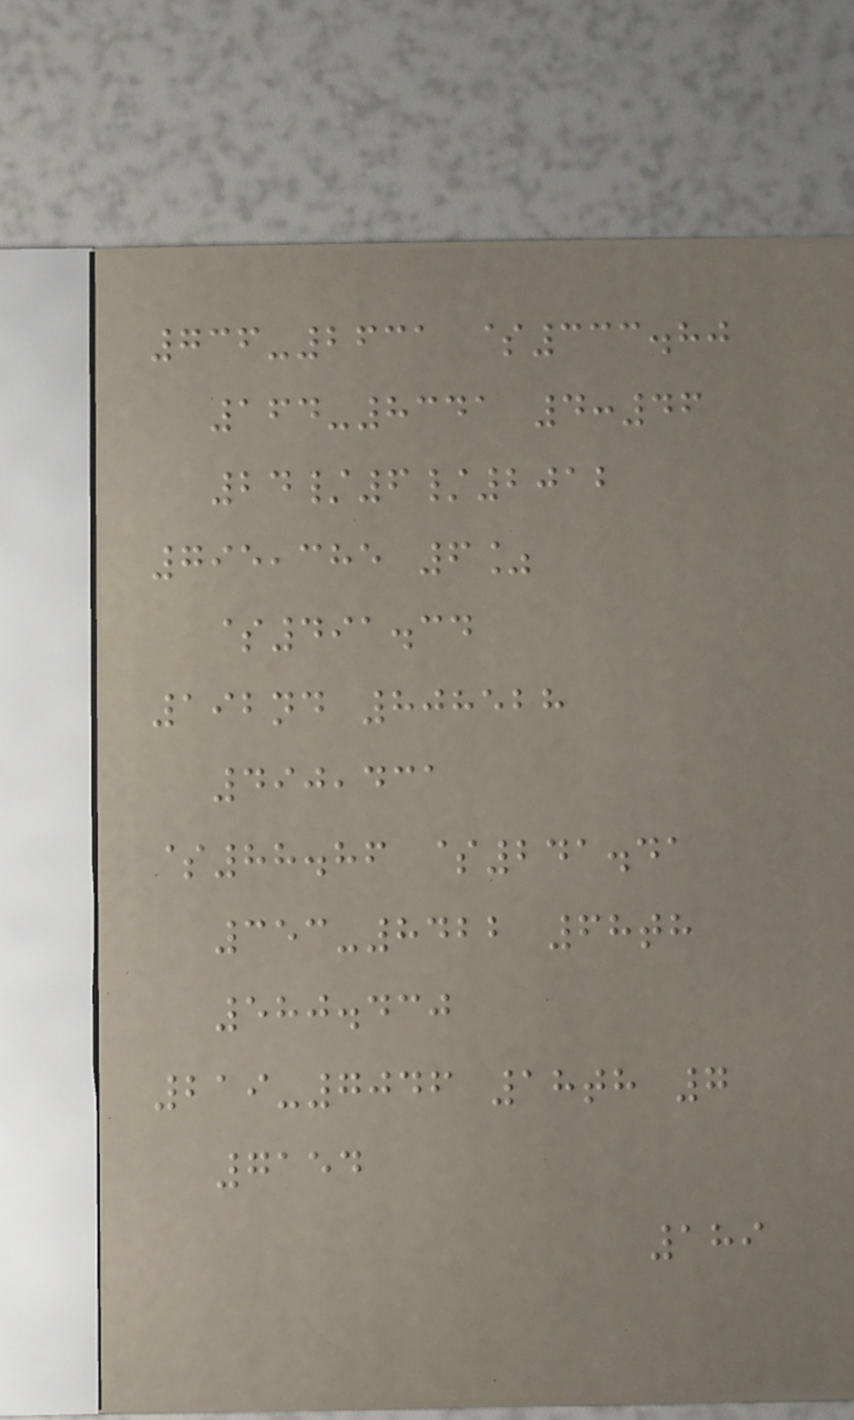736-2631 $333.80
164-8341 4:46
24/6/2012
795,385 6%
$491.34
192nd 808528
490,431
$88.86 $241.41
353-8422 68th
580.430
219-7046 18th 7
7154
189
